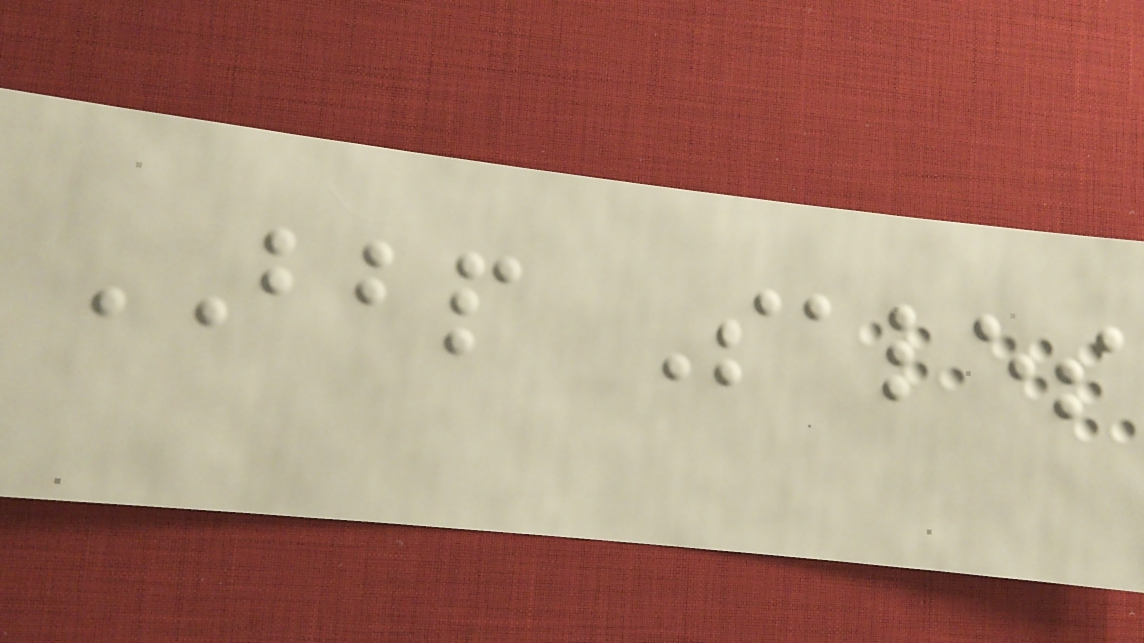BBP Sales
